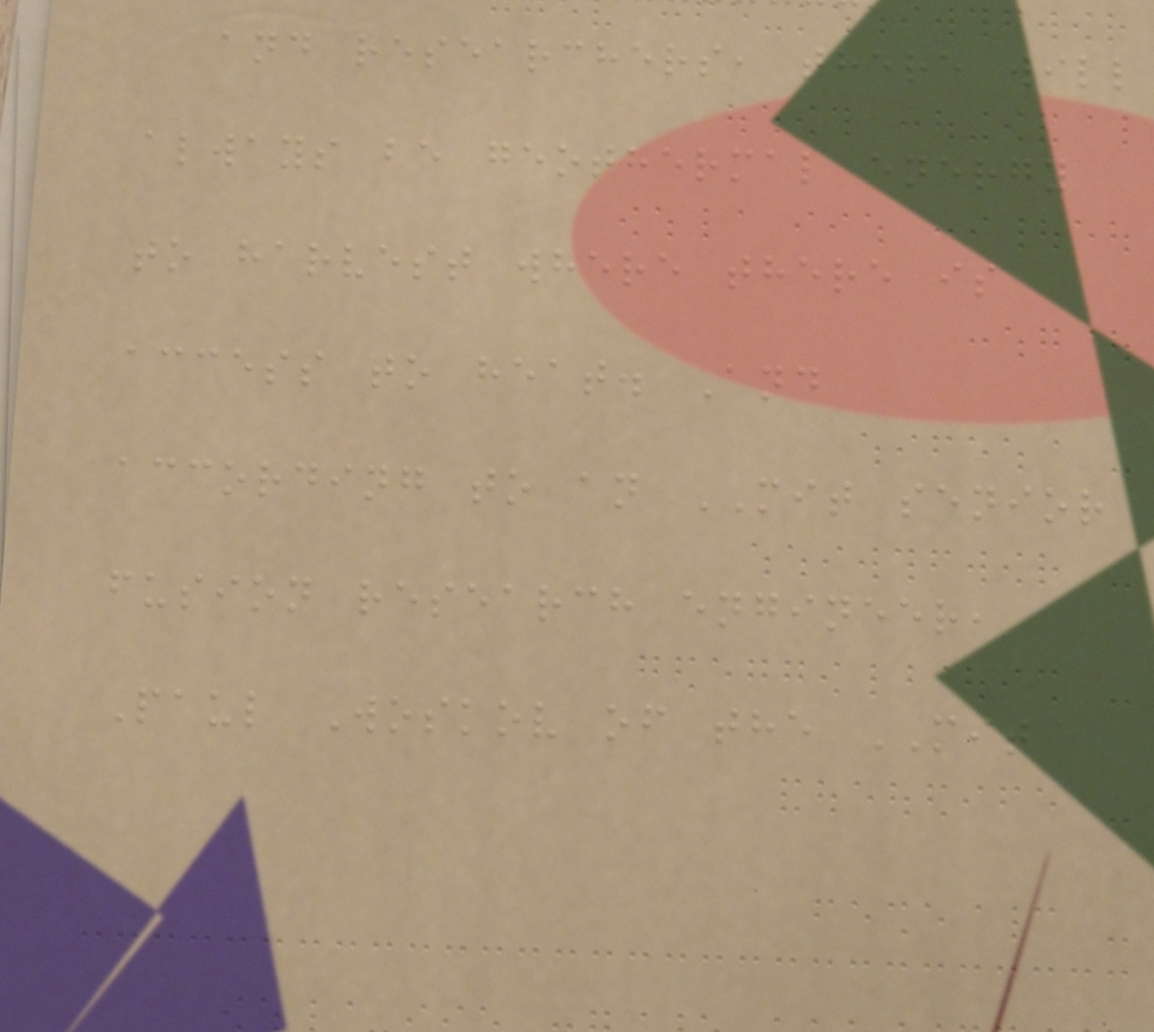and researchers, there will
always be geothermal energy
to harvest where there is
access to heat. And
according to an MIT senior
fusion research engineer,
Paul Woskov of the MIT
